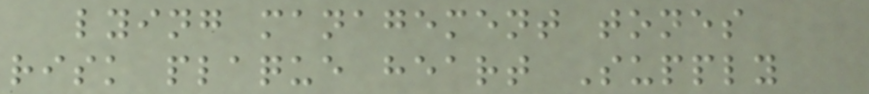lying management tones
risk plaque heart Supply
